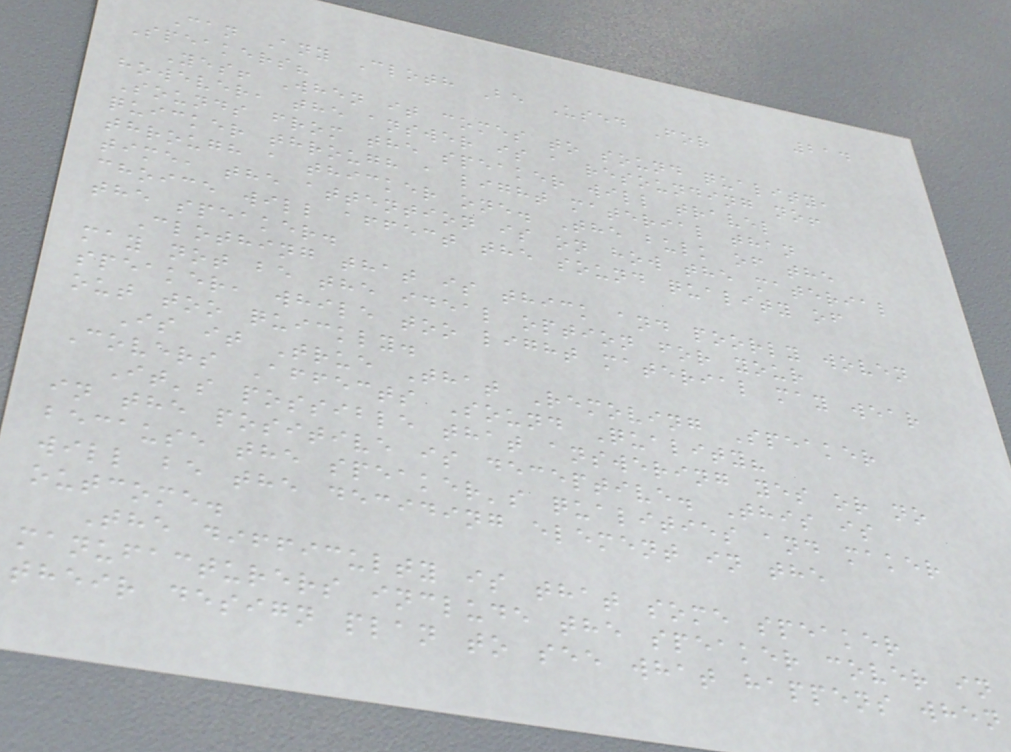214
Can Any Cloth Be Used For
Speakers?
Yes! When it comes to sound quality,
however, the answer is a resounding no!
Sounds from the speaker will travel
quicker through a light material than
through a thicker one. The bulk of the
time, the attention is on how the material
choice will affect the sound quality of
the speaker.
Clothing that is thick and poorly woven
may not be the ideal option for your
speaker, while too light material may wear
out too quickly.
Is it True That Removing Speaker
Covers Affects Sound Quality?
It's possible that answering yes or no
in the positive is deceptive. This is
because the speaker's qualities and maker
will be the deciding element in the
outcome.
The difficulty is that some speaker
manufacturers include the speaker cover in
their design plan to see what happens when
